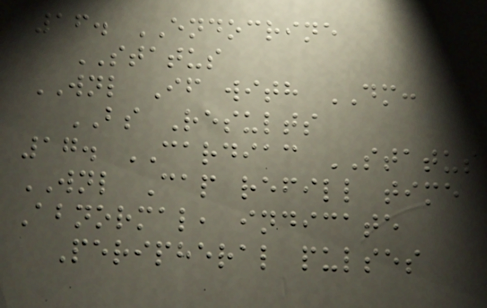16. ENDOCRINE
STATUS
WNL If with DM:
BS Results
17. CARDIAC STATUS
WNL Cap refill time
Abnormal, indicate
Peripheral pulses
